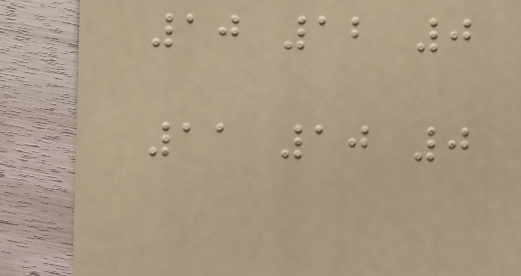10 12 0
11 10 0
